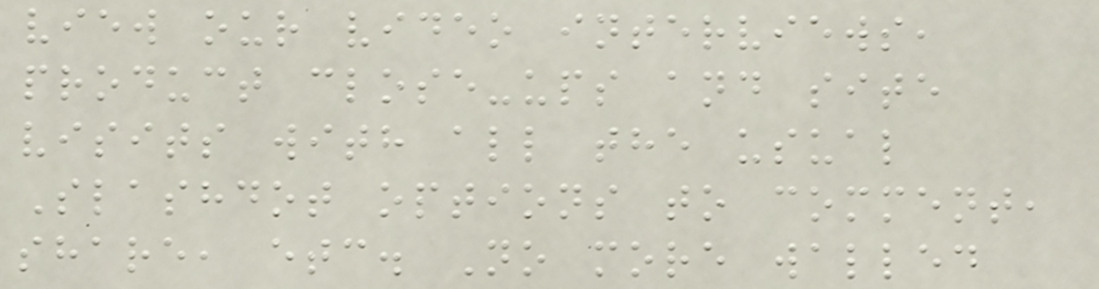view our video interviews,
product close-ups and site
visits with all the usual
Slashdot options to comment,
share, etc. No more walled
